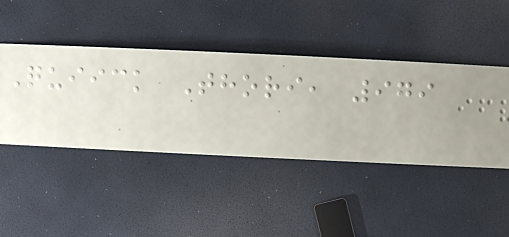Quiick Thori, 979
